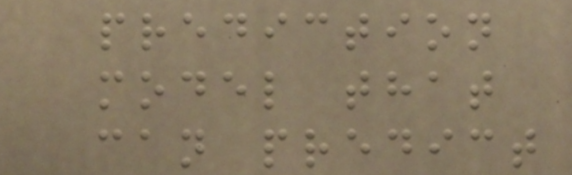prediction
model that
can predict
